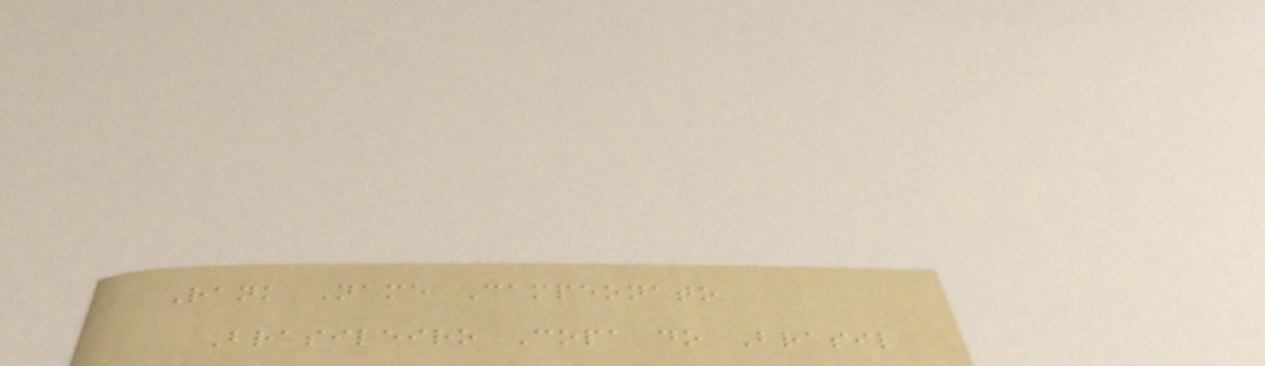Rank Name Campeonato
Brasileiro Copa do Brasil
